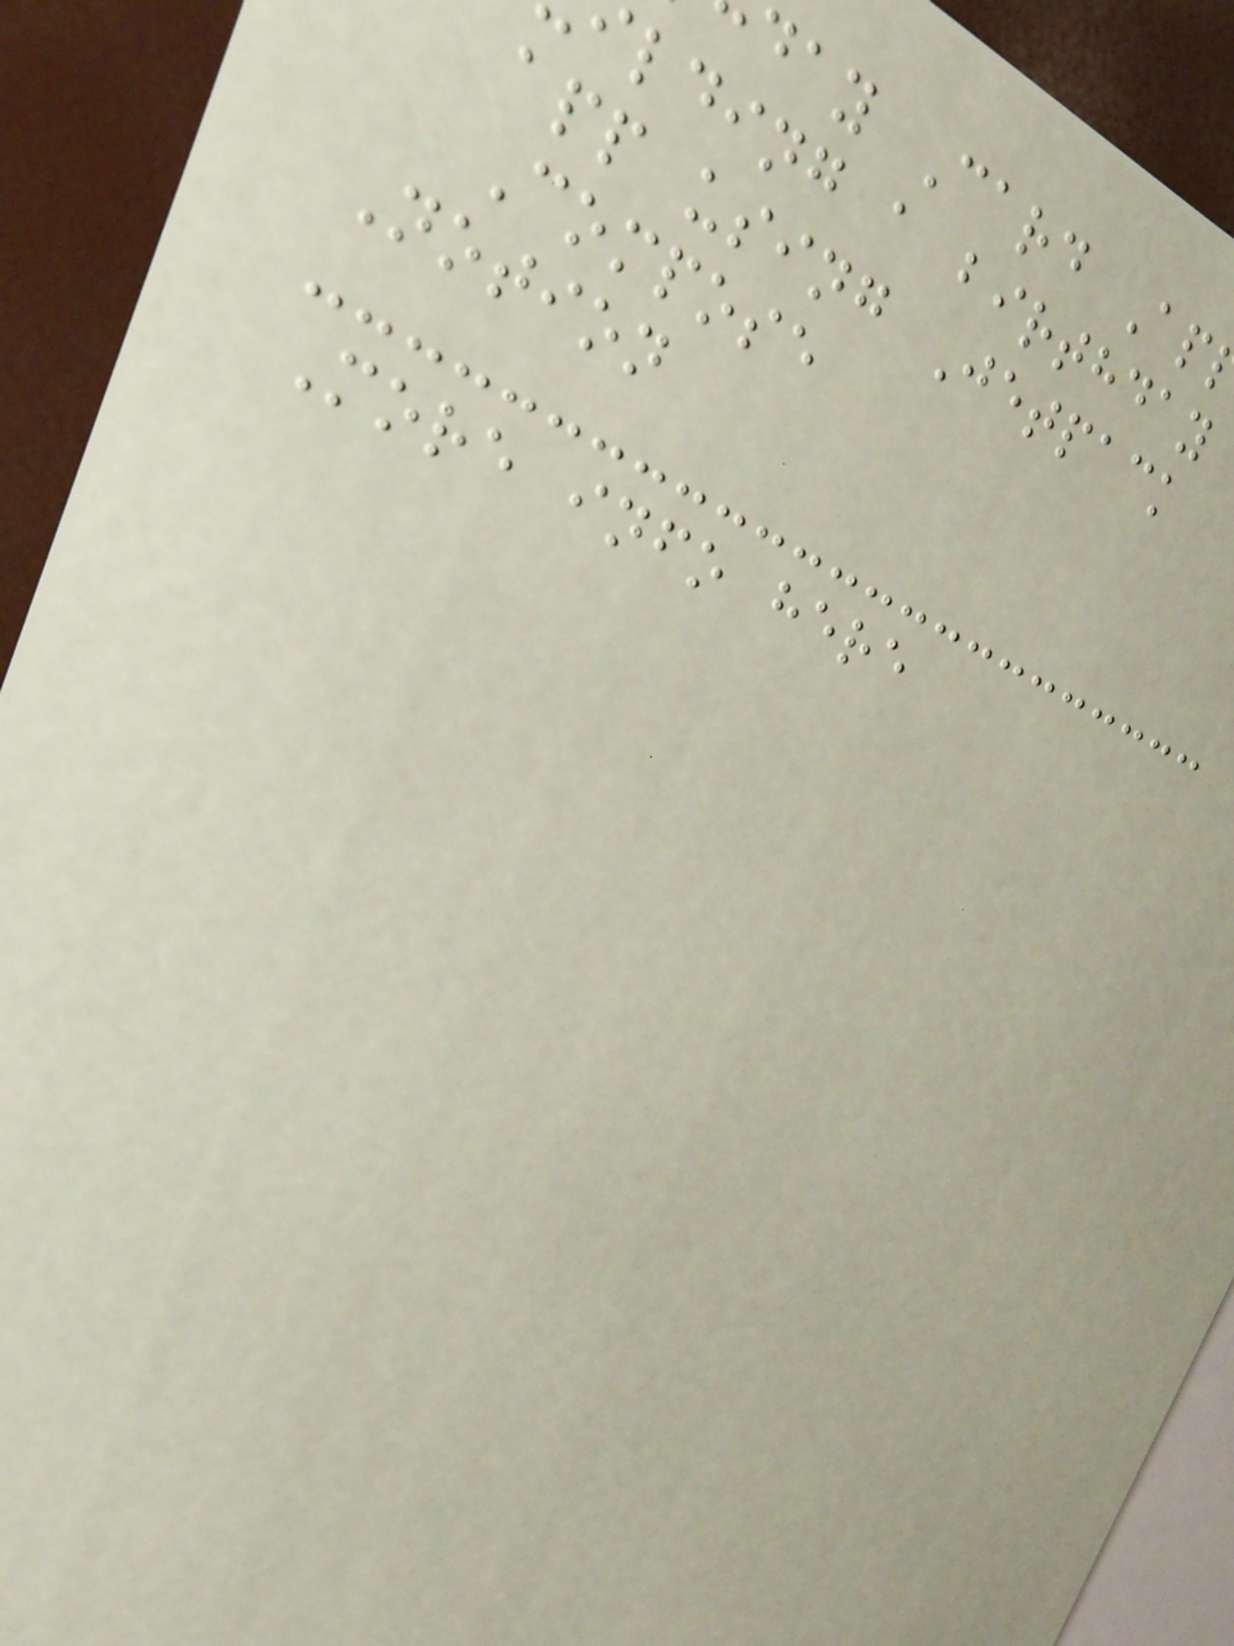day Card Ap
lding a birthday
app using Jetpack
Compose
Notion
More info here
